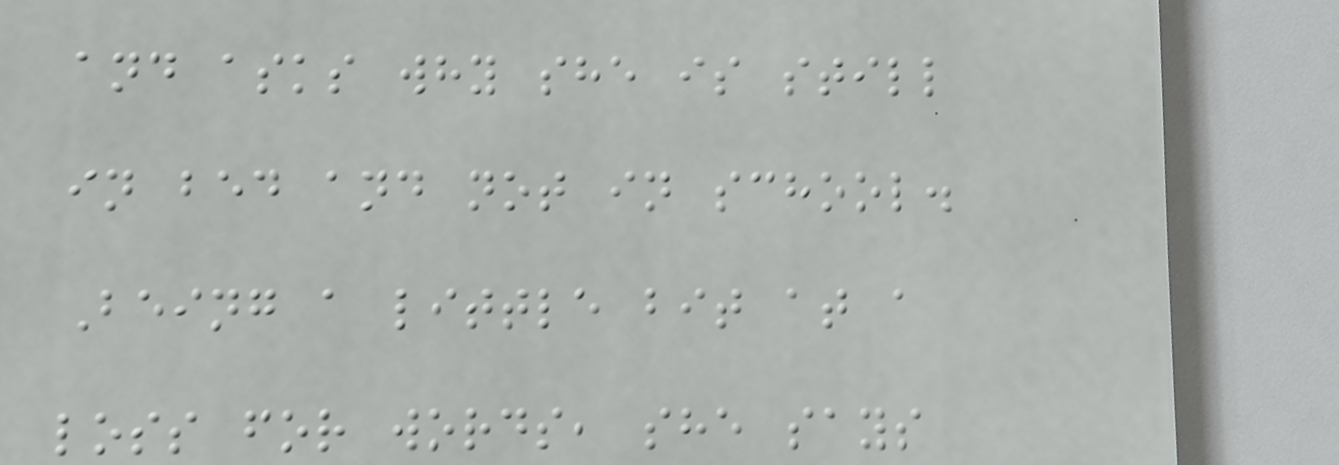and asks why she is still
in bed and not in school.
Being a little bit at a
loss for words, she says
